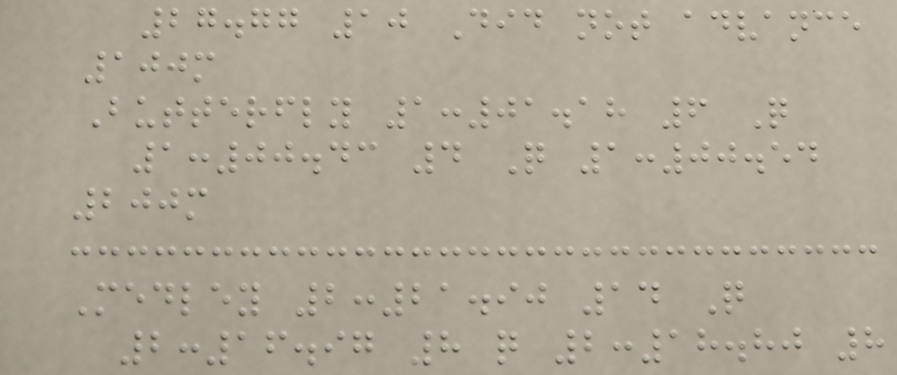27.77 10 Did not advance
100m
Butterfly 1:01.18 6 Q
1:00.43 4 Q 1:00.54
200m
Medley 2:21.90 14 Q
2:16.97 8 q 2:18.80 8
